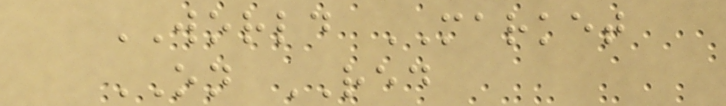WORLD MARKET
ON RED
